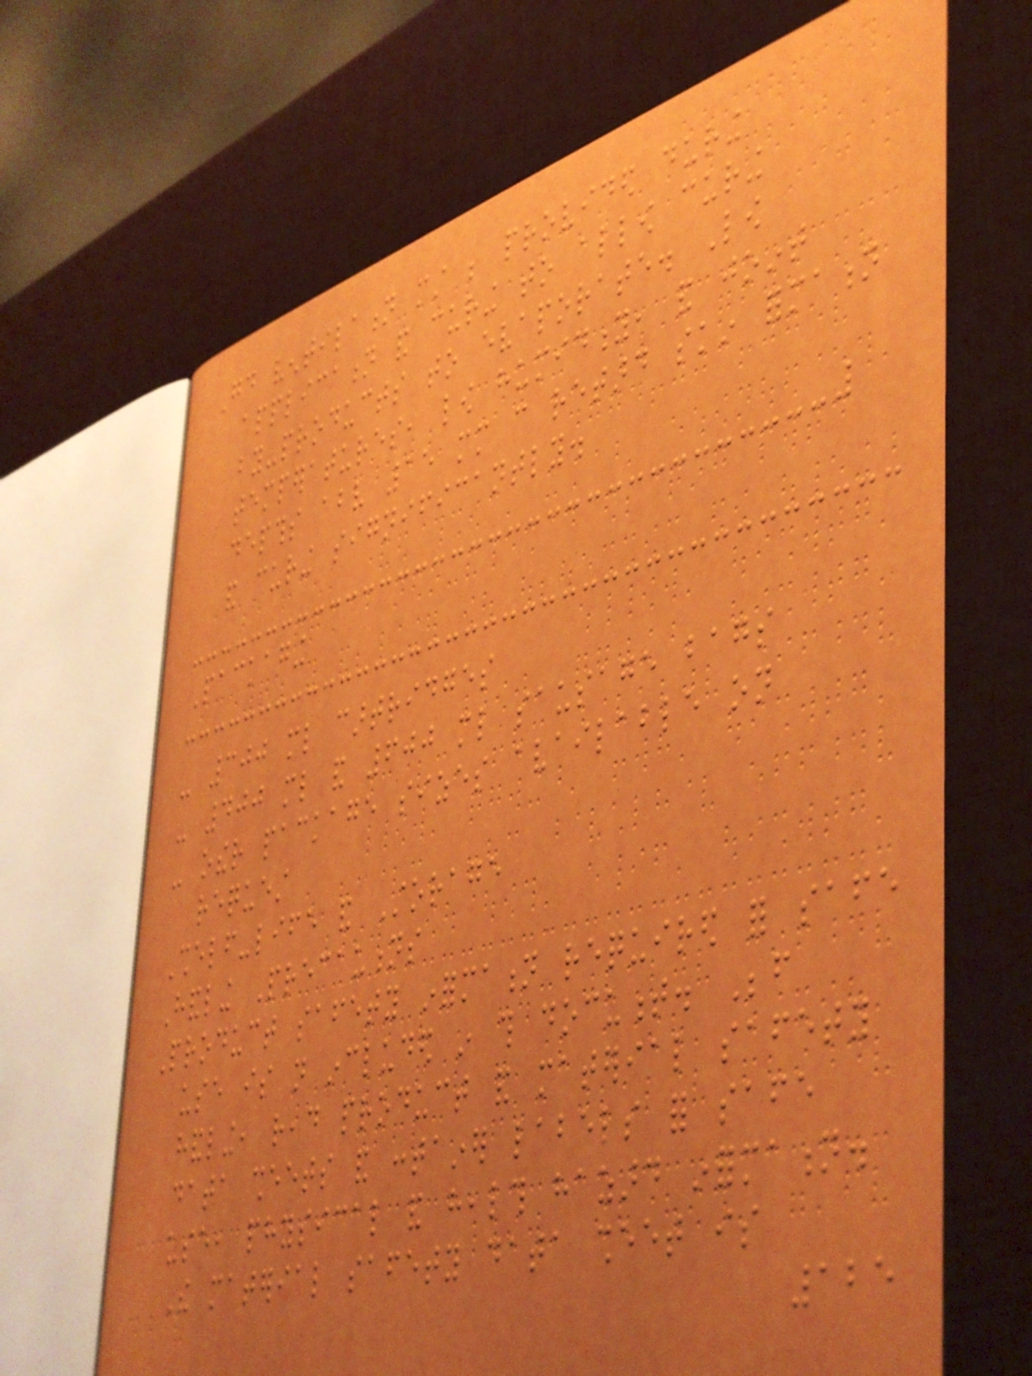Good ventilation must be provided during
application and curing to allow curing
by-products to evaporate. Low
temperatures, low humidity, and joint
depths above 15 mm can retard skin formation
and curing significantly.
Packaging
- 300 ml cartridges
- 400 ml and 600 ml sausage bags
- other package sizes available on
request
Shelf-life and Storage
Handling Precautions
Product safety information required for safe
use is not included in this document. Before
handling, read product and material safety
data sheets and container labels for safe
use, physical and health hazard information.
The material safety data sheet is
125
